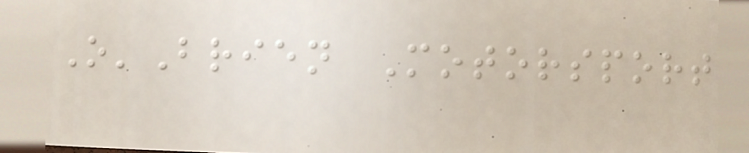O'Brien Motorsport
